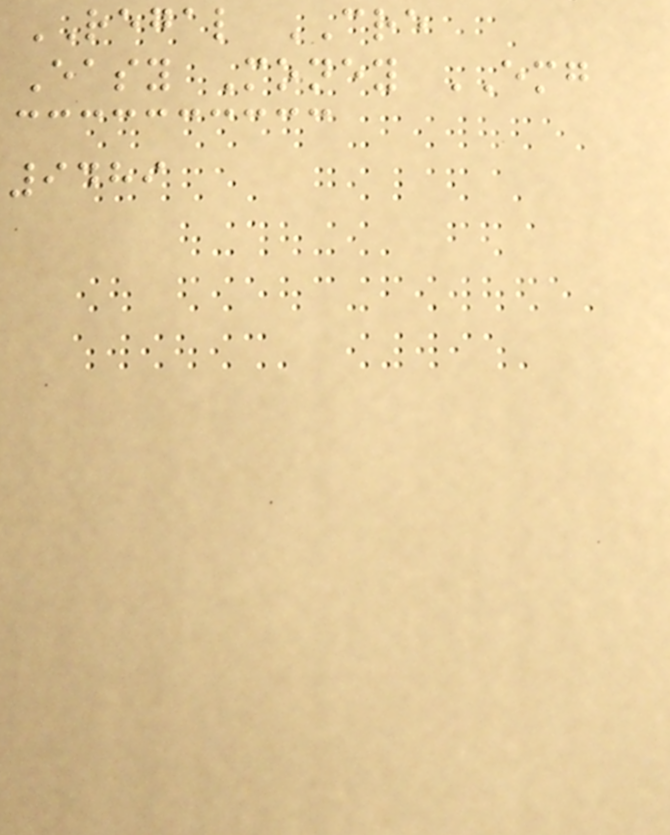REGAL CRE
Easy Money EMG
9489
